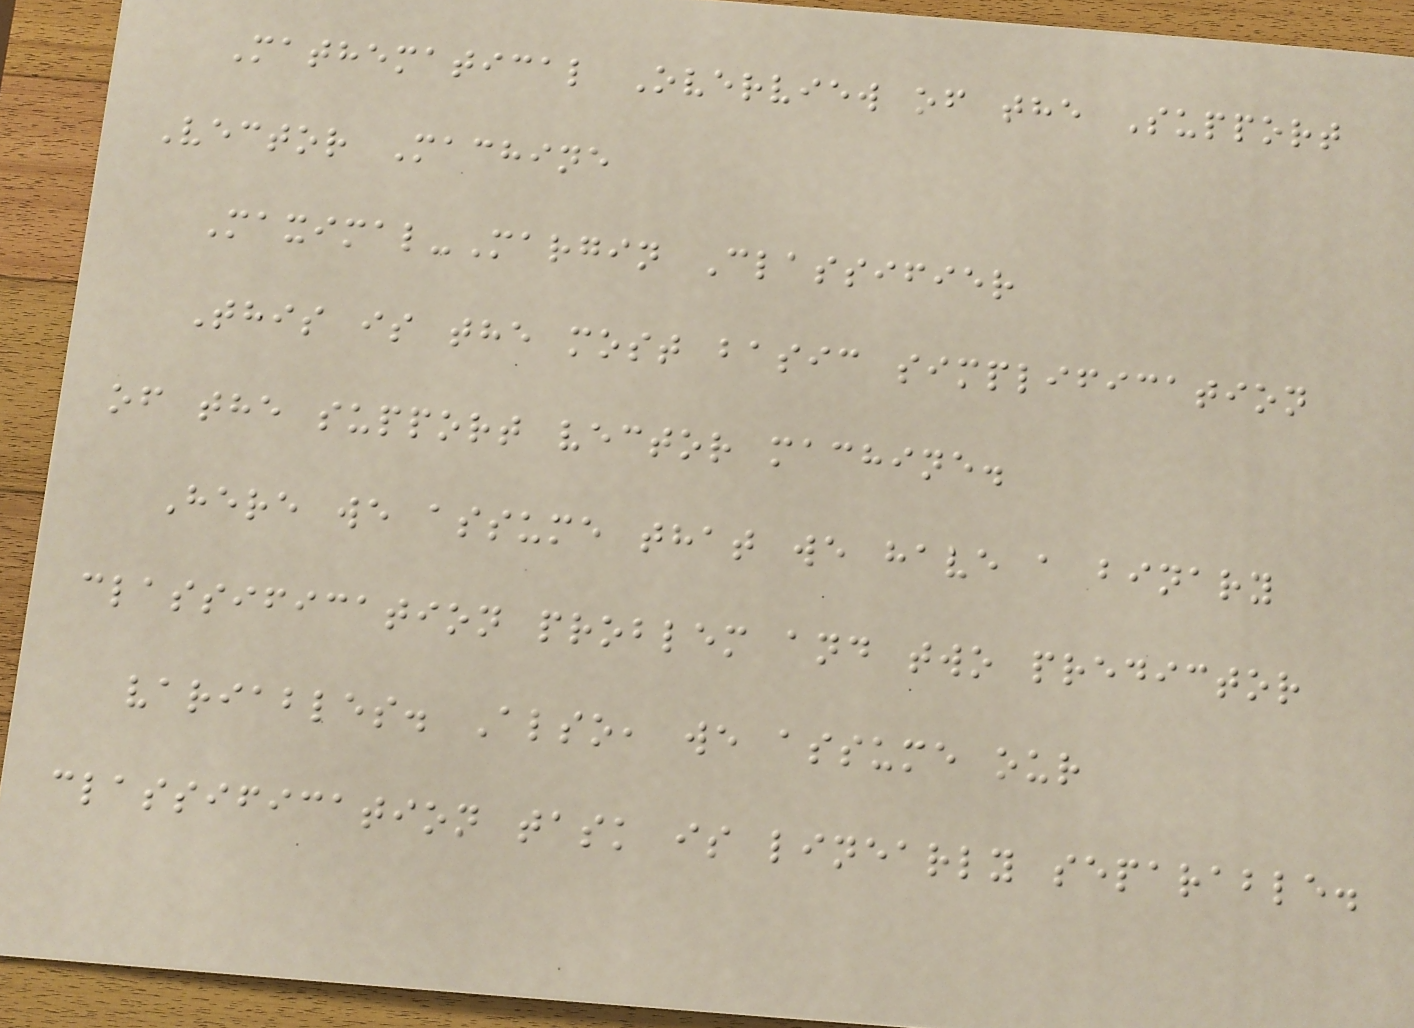Mathematical Overview of the Support
Vector Machine
Maximal-Margin Classifier
This is the most basic simplification
of the support vector machine.
Here we assume that we have a binary
classification problem and two predictor
variables. Also, we assume our
classification task is linearly separable.
